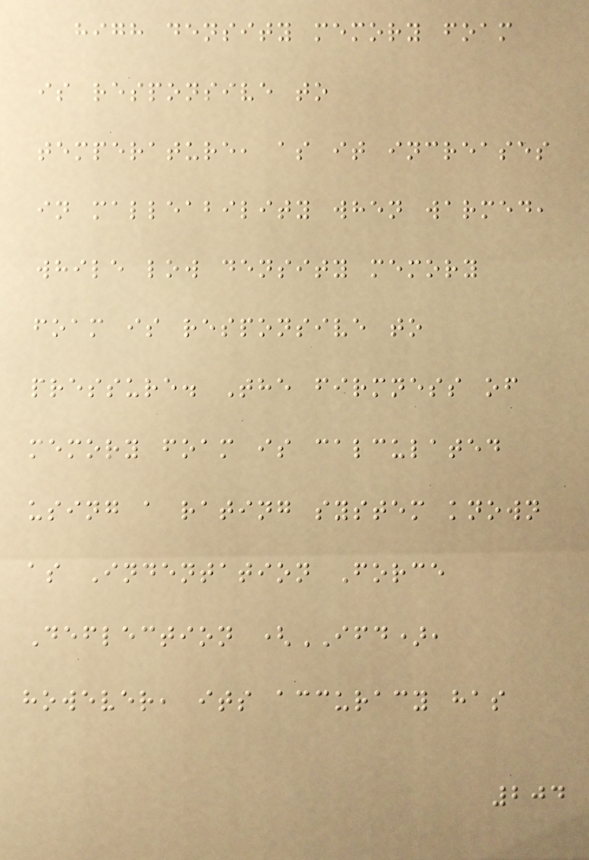high density memory foam
is responsive to
temperature, as it increases
in malleability when warmed,
while low density memory
foam is responsive to
pressure. The firmness of
memory foam is calculated
using a rating system known
as Indentation Force
Deflection (IFD),
however, its accuracy has
204
